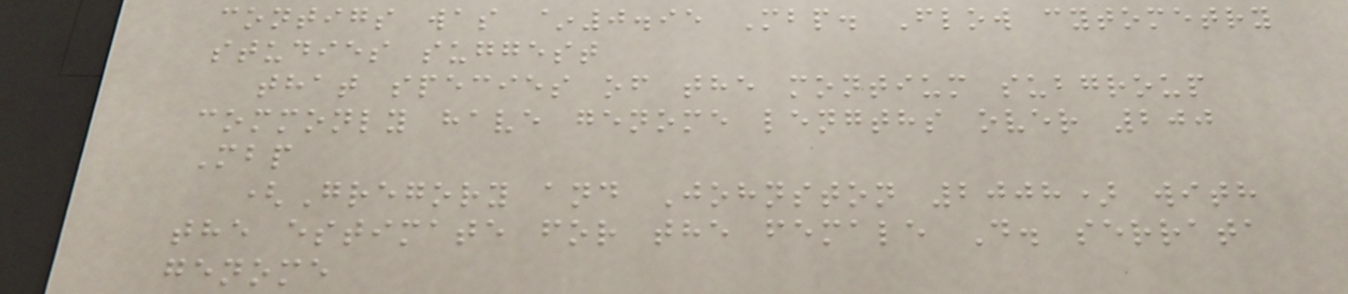contigs was ~0.95 Mbp. Flow cytometry
studies suggest
that species of the montium subgroup
commonly have genome lengths over 200
Mbp
(Gregory and Johnston 2008) with
the estimate for the female D. serrata
genome
